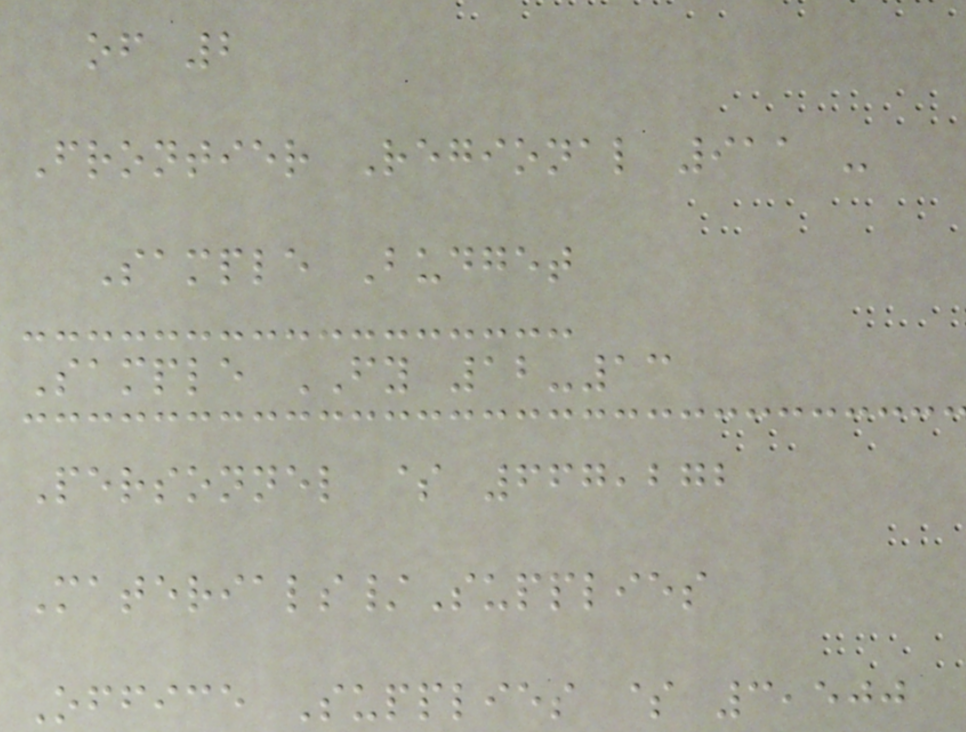of 2
Frontier Regional 911 -
Sample Budget
Sample FY 12-13
Personnel $ 667,272
Materials/Supplies
Office Supplies $ 3,500
